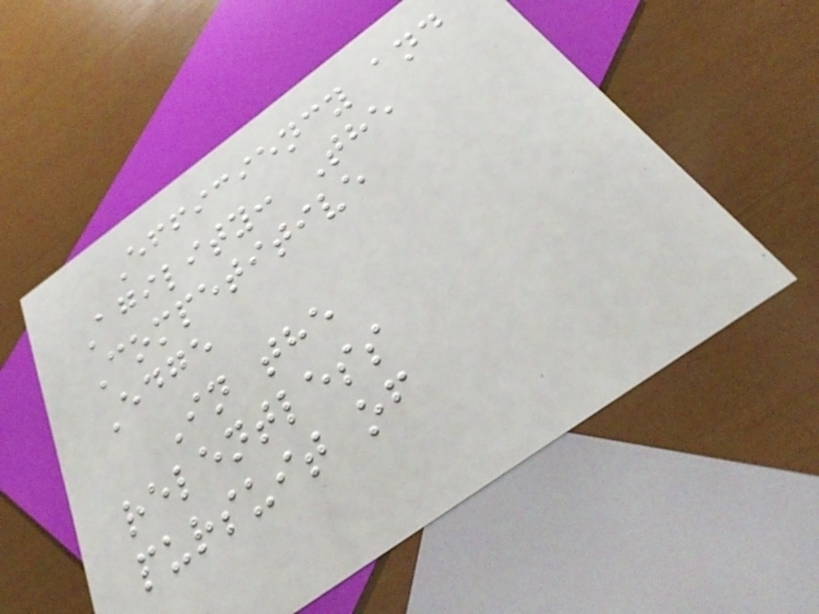Efficiency and
Agility: The
Competitive
Edge
In the
relentless
pursuit of
